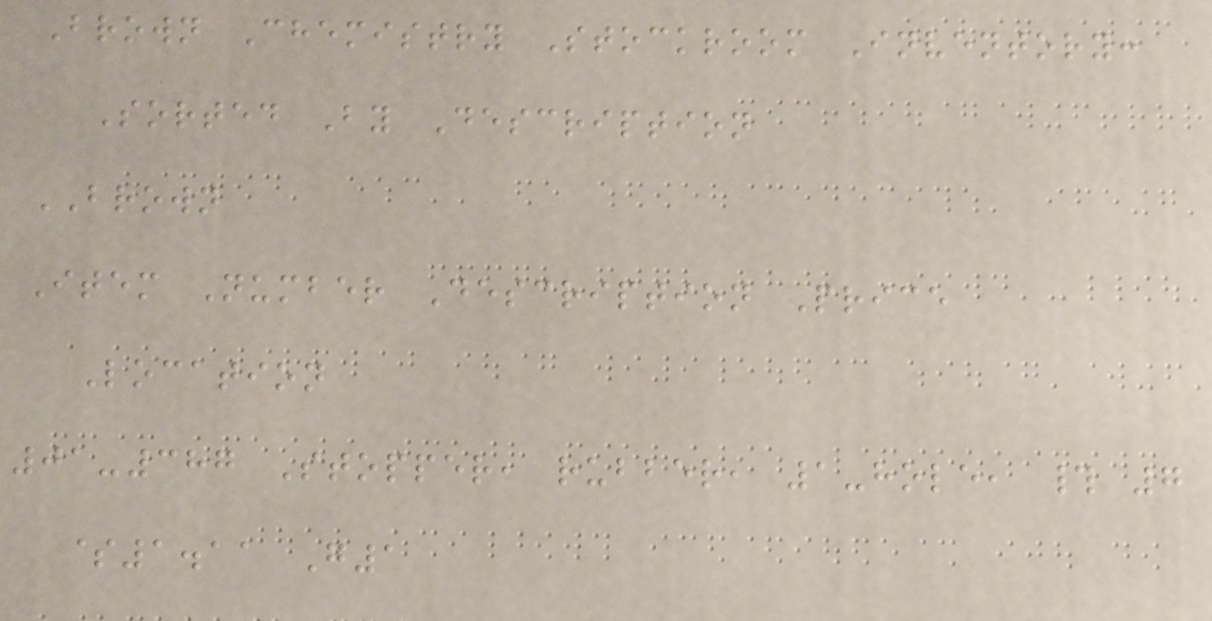Brown Chemistry Stockroom Inventory:
Sorted By Description
BROWN
Item Number Description Price
Location
01-387 Stopper, rubber, 1-hole, # 7
$1.11 G1
